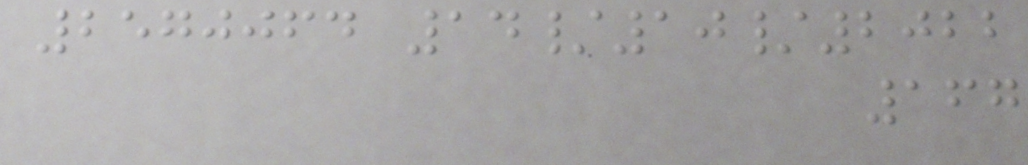2570064 14/10/2022
167
